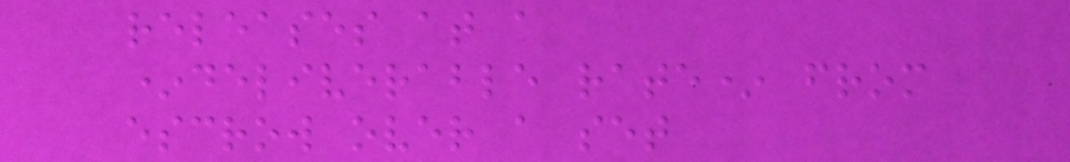releases at a
*deliverable rate* from
escrow over a set
